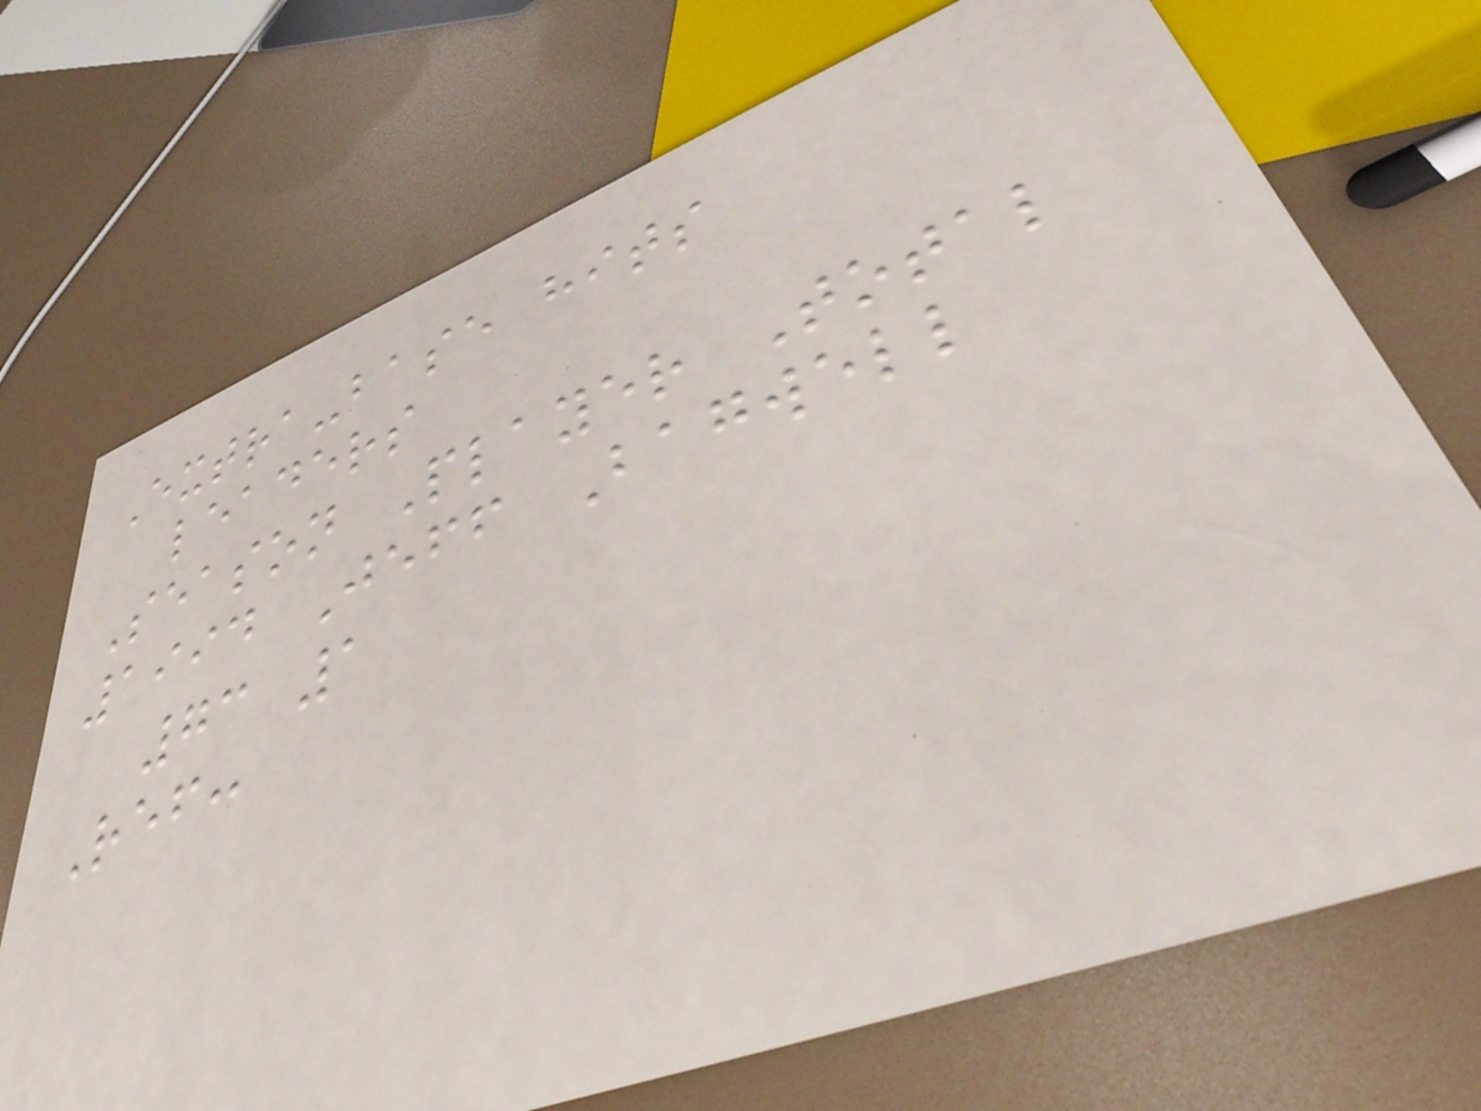Extra-base hits
leaders
Season Player Total
1994 Jeff Bagwell
73 1
Ref:
